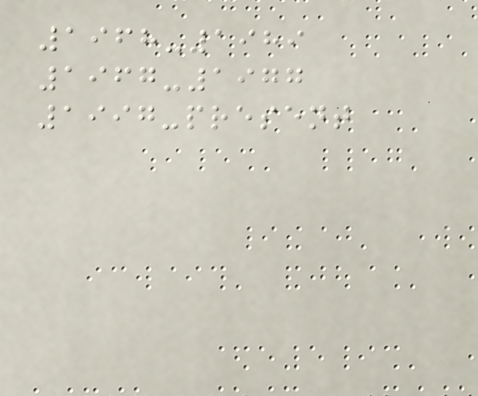1968-1989
1967-1977
1997-present
